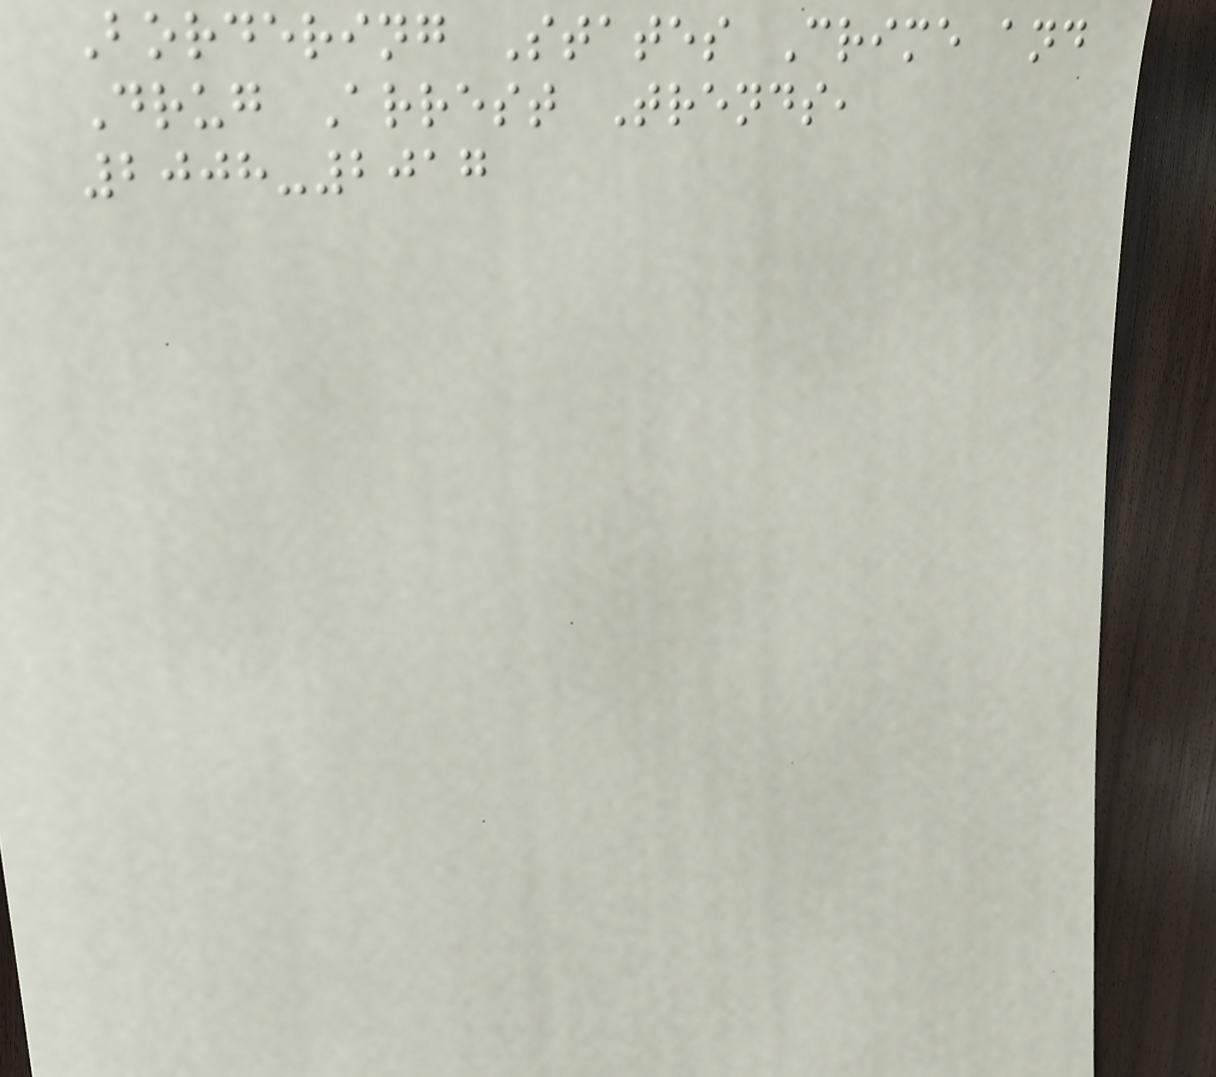Bordering States Crime and
Drug Arrest Trends,
2008-2017
